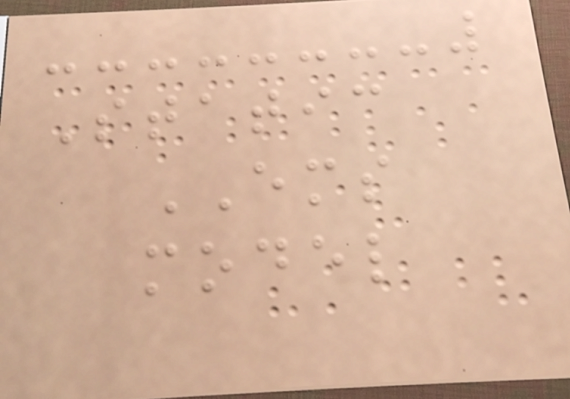Static
EMS
model
